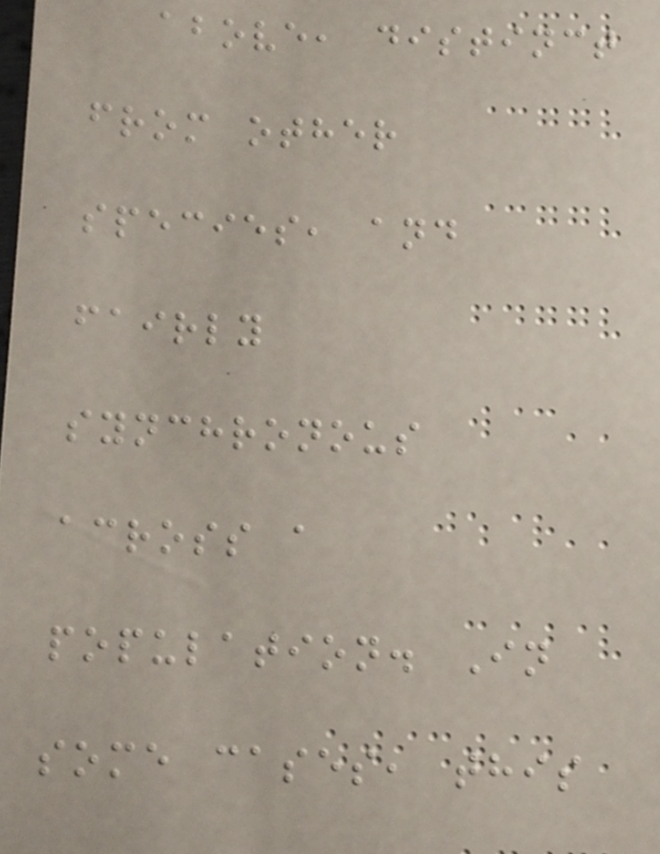above, distinct
from other
species, and
fairly
synchronous
across a
population. In
some cases, this
